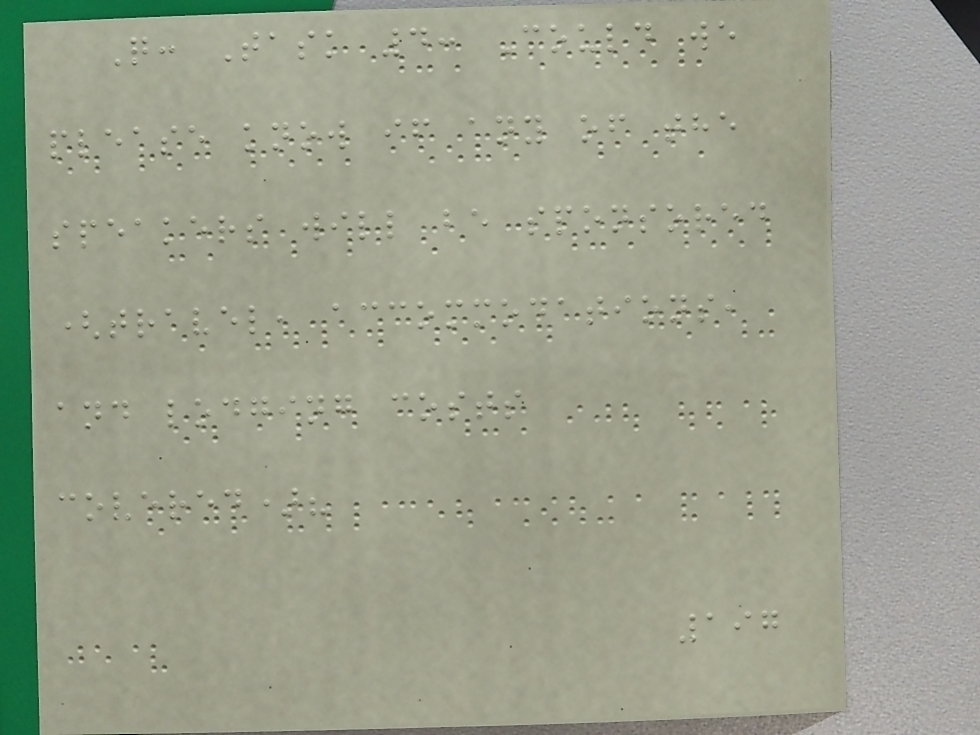Q: Task 4: Could we
please know if any of the
speakers will be sponsored
(travel, accommodations,
and lodging costs
covered)?
197
